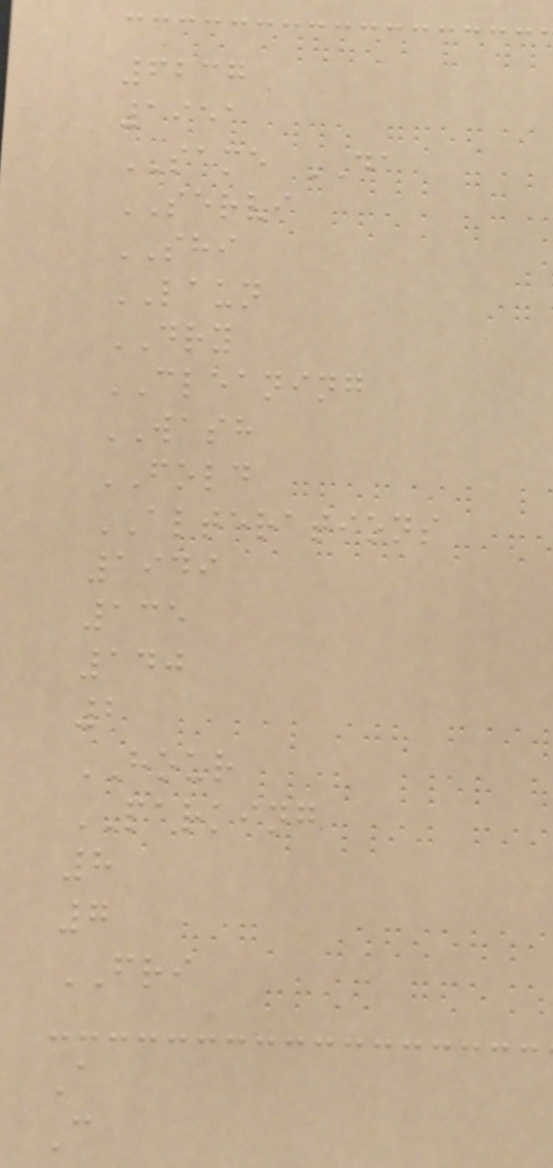6237
1951
SAME DA
SERVI
SHI
LAUN
DRY
CLEANING
WASH
FOLD
ALTERATIONS
1949
135
140
2
HOUR
PARKING
8
7
FRI
A
C
